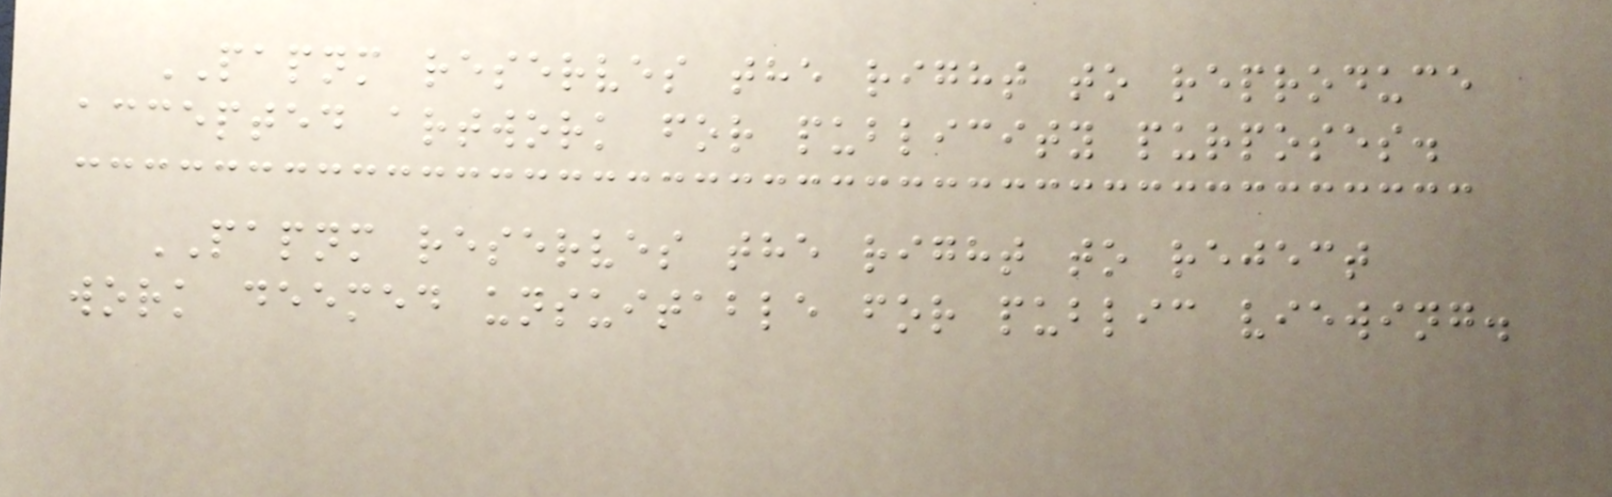PAPNM reserves the right to reproduce
accepted artwork for publicity purposes.
PAPNM reserves the right to reject
work deemed unsuitable for public viewing.
